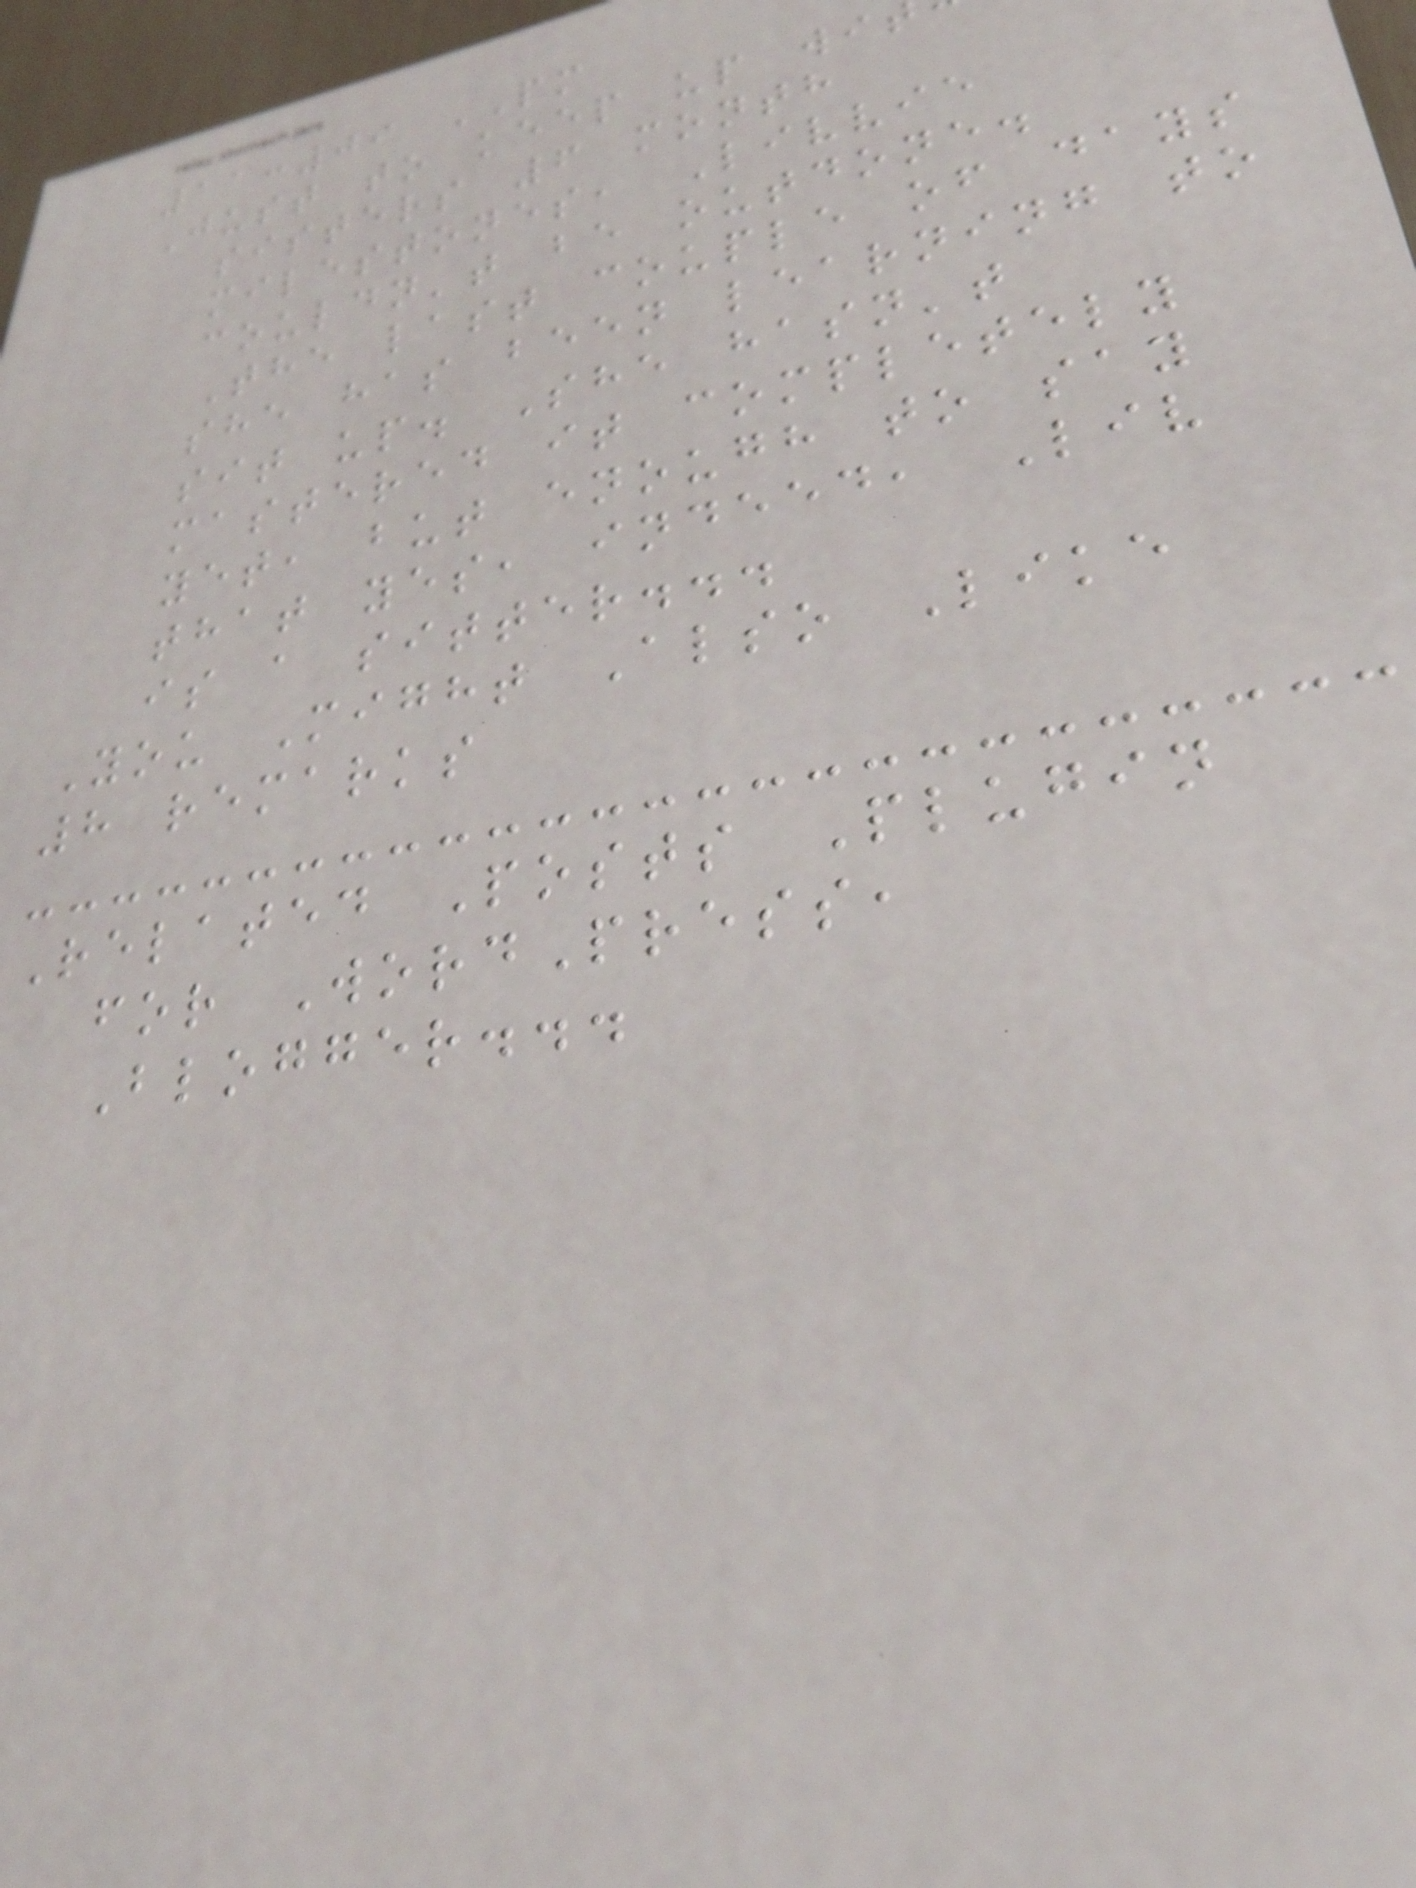11:09 PM
Just to keep up wi
sisters 6 month
milestones, Livvie
couldn't be outdone.
The last couple of days
she has been learning to
sit up. She hasn't
mastered it completely
yet, but enough to say
that yes, indeed, Liv
is a sitter...
You Might Also Like
8 remarks
Related Posts Plugin
for WordPress,
Blogger...
